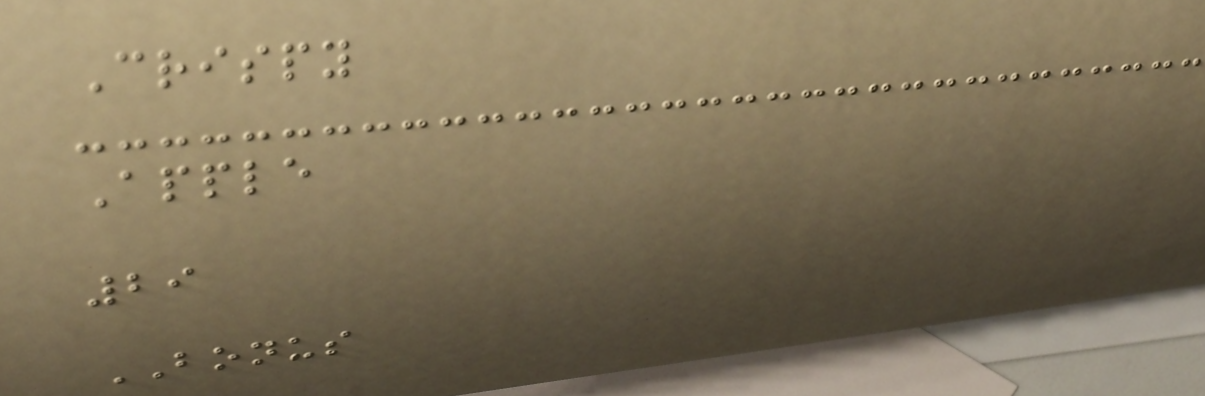Crispy
Apple
29
BONUS
